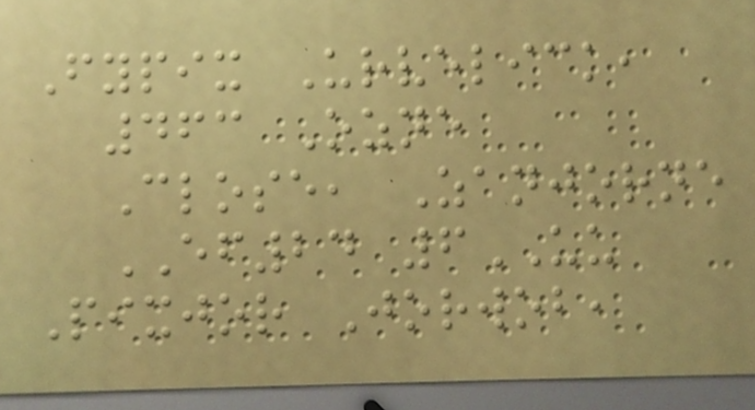Fypix Urvelick,
463 Ozne
Close, Zanjorne
EF24 6UU
Pixjor Jorwob,
